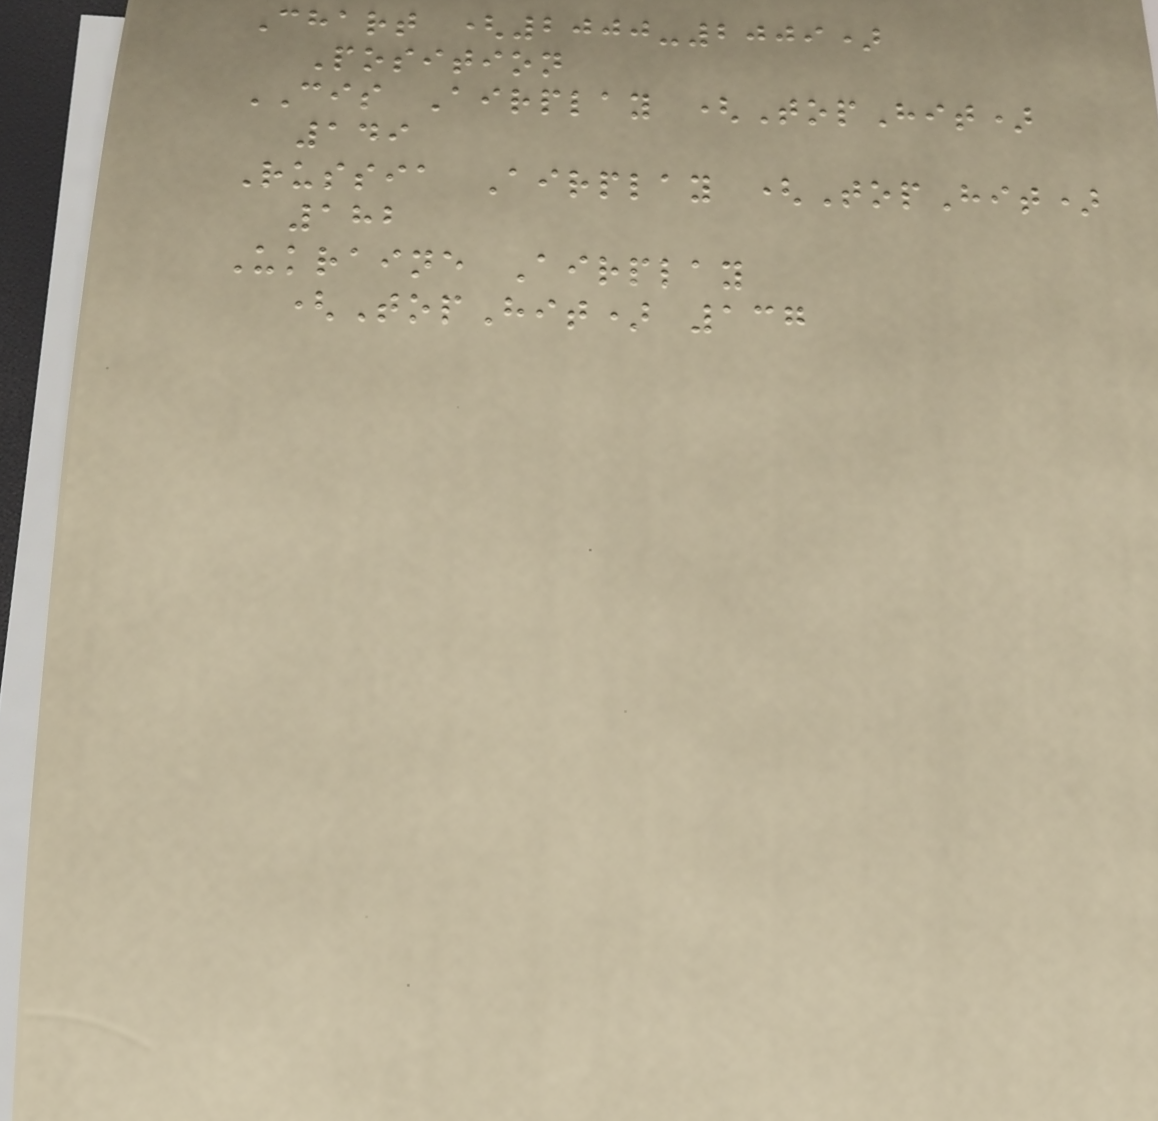Chart (2000-2009)
Position
CIS Airplay (TopHit)
149
Russia Airplay (TopHit)
182
Ukraine Airplay
(TopHit) 137
